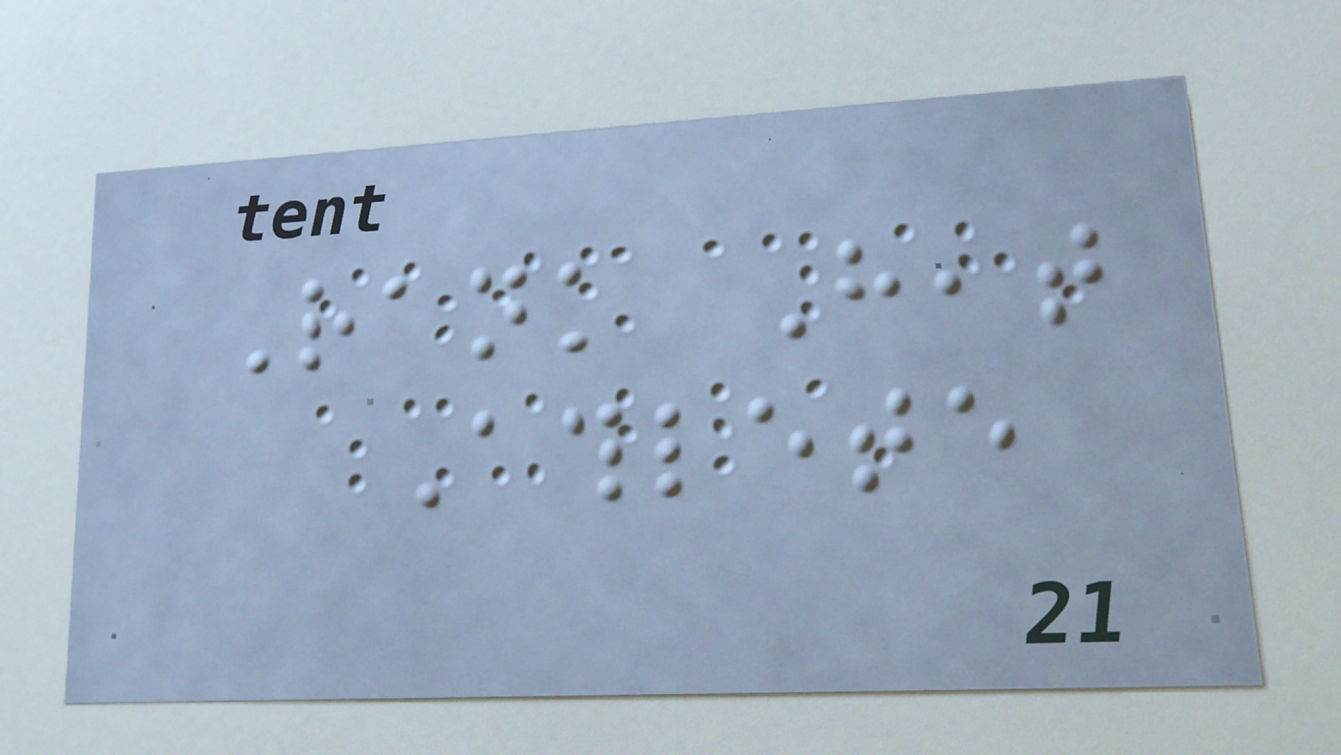Rank Heat
Athlete
